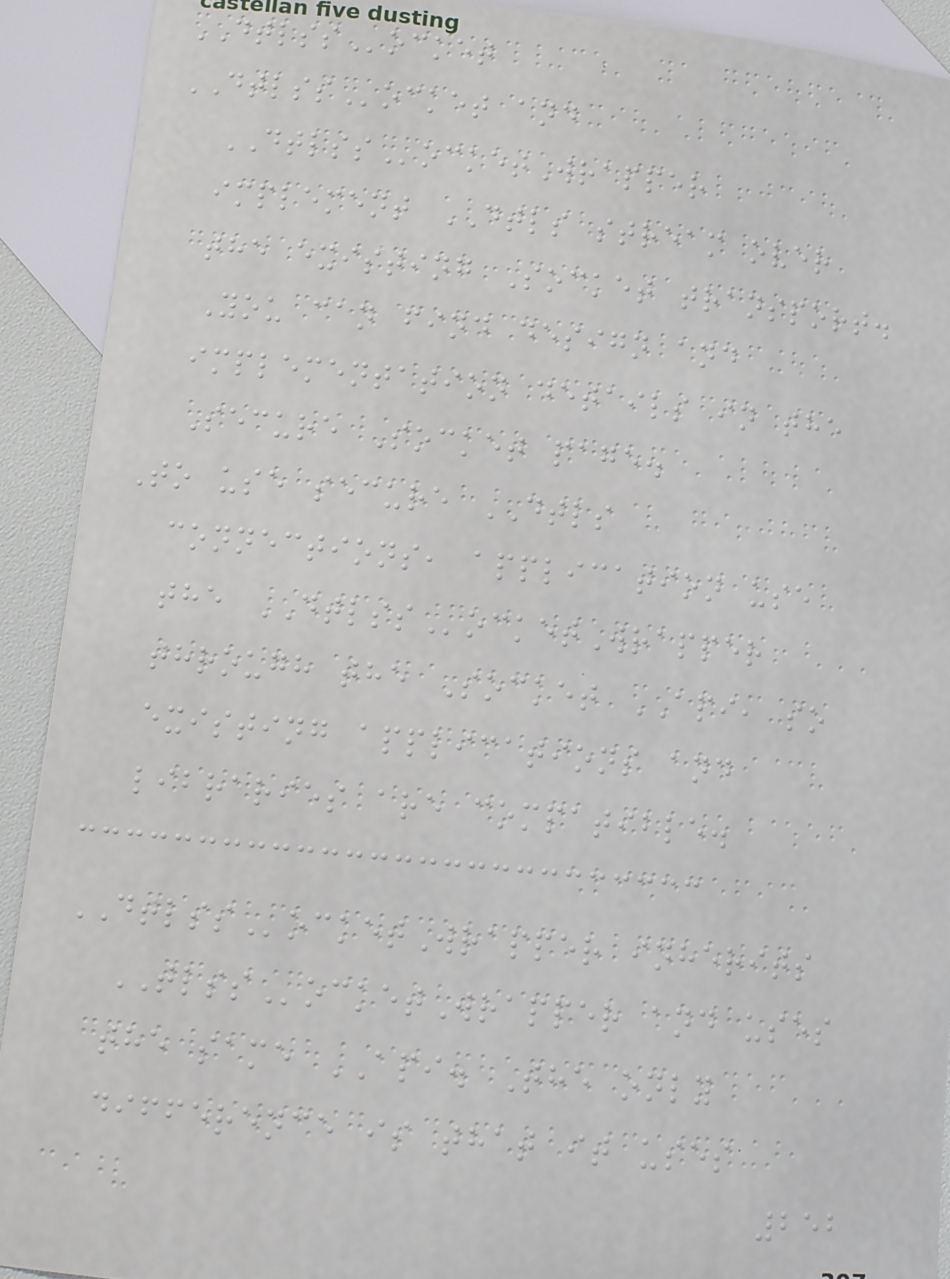DTLSSocket
DTLSSocket and
DTLSSocketWrapper
implement DTLS stream over
the existing Socket transport.
You can find design and
implementation details in the
Secure Socket page.
To use secure DTLS
connections, application use
the DTLSSocketWrapper
through the Socket API, so
existing applications and
libraries are compatible.
DTLSSocketWrapper inherits
TLSSocketWrapper and uses
the same API. The only
difference is that it uses
252
